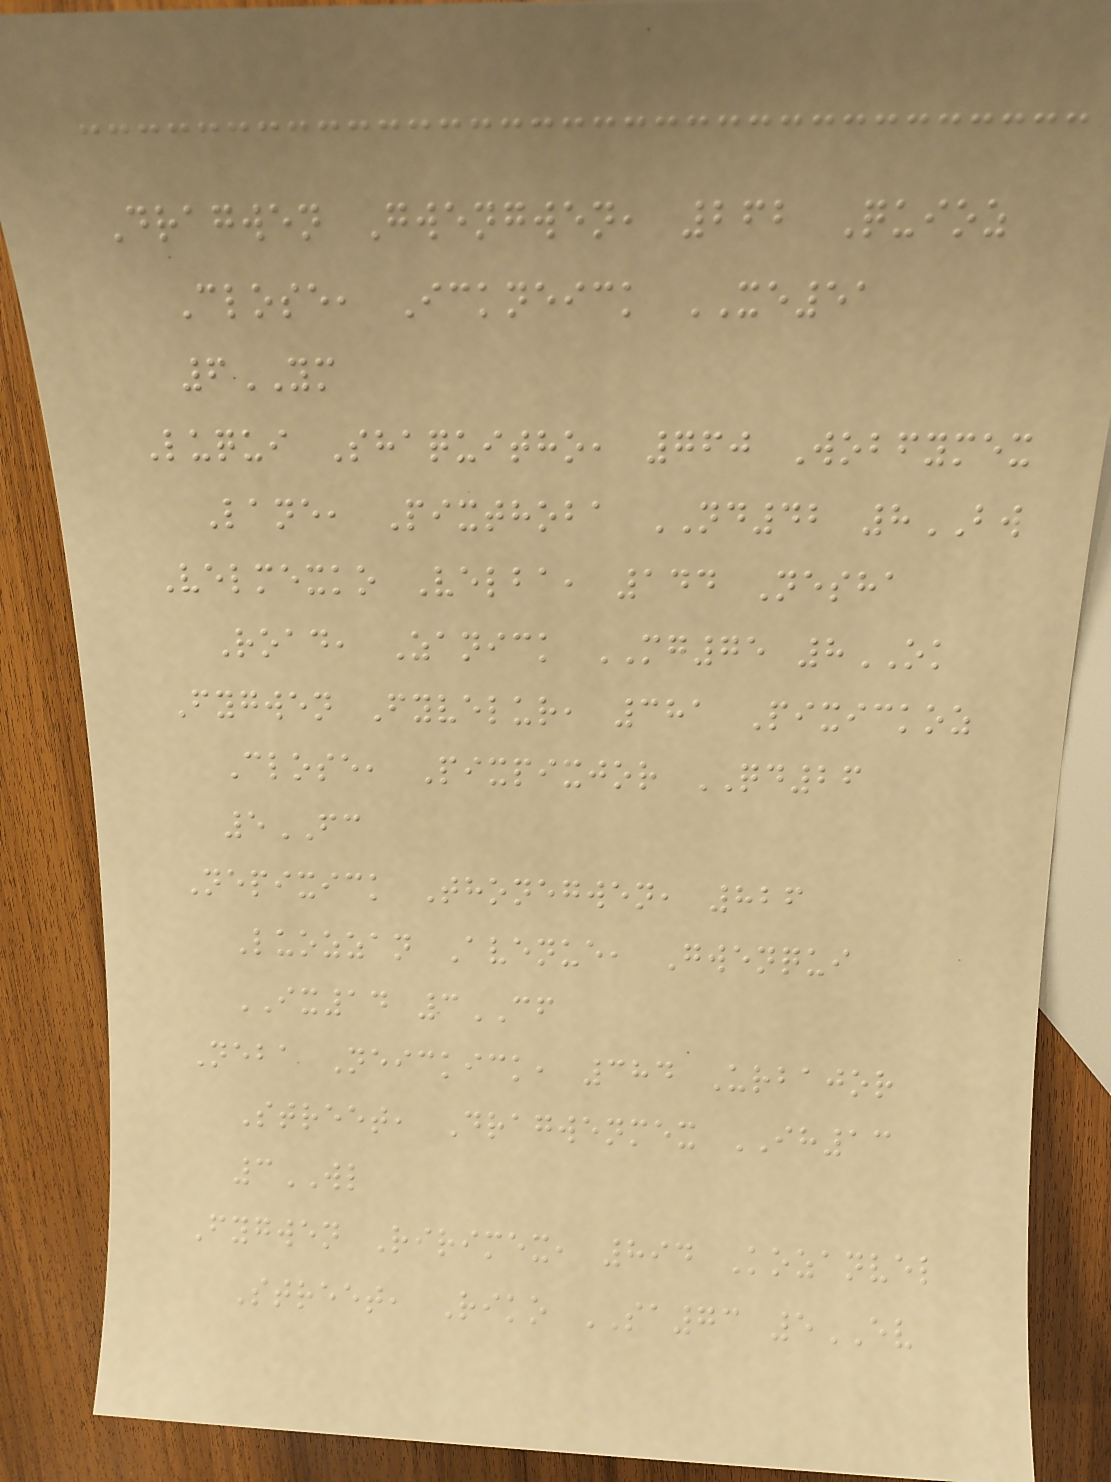Dragwen Gwengwen, 262 Quioz
Close, Ickneick XE51
6YM
Luqui Shaquitho, 760 Wobfymex
Lane, Pixthoba ND42 8BW
Velmexko Velba, 144 Nesha
Road, Zanick MG75 8OK
Fygwen Fyvelur, 381 Pixickoz
Close, Pixpixjor QD26
5FC
Nepixick Thonegwen, 826
Luozzan Avenue, Gwenqui
IX14 3CF
Neba Neickick, 384 Urbajor
Street, Dragwenmex IH13
3WL
Fygwen Ririmex, 894 Kozanvel
Street, Riko SA73 5EV
